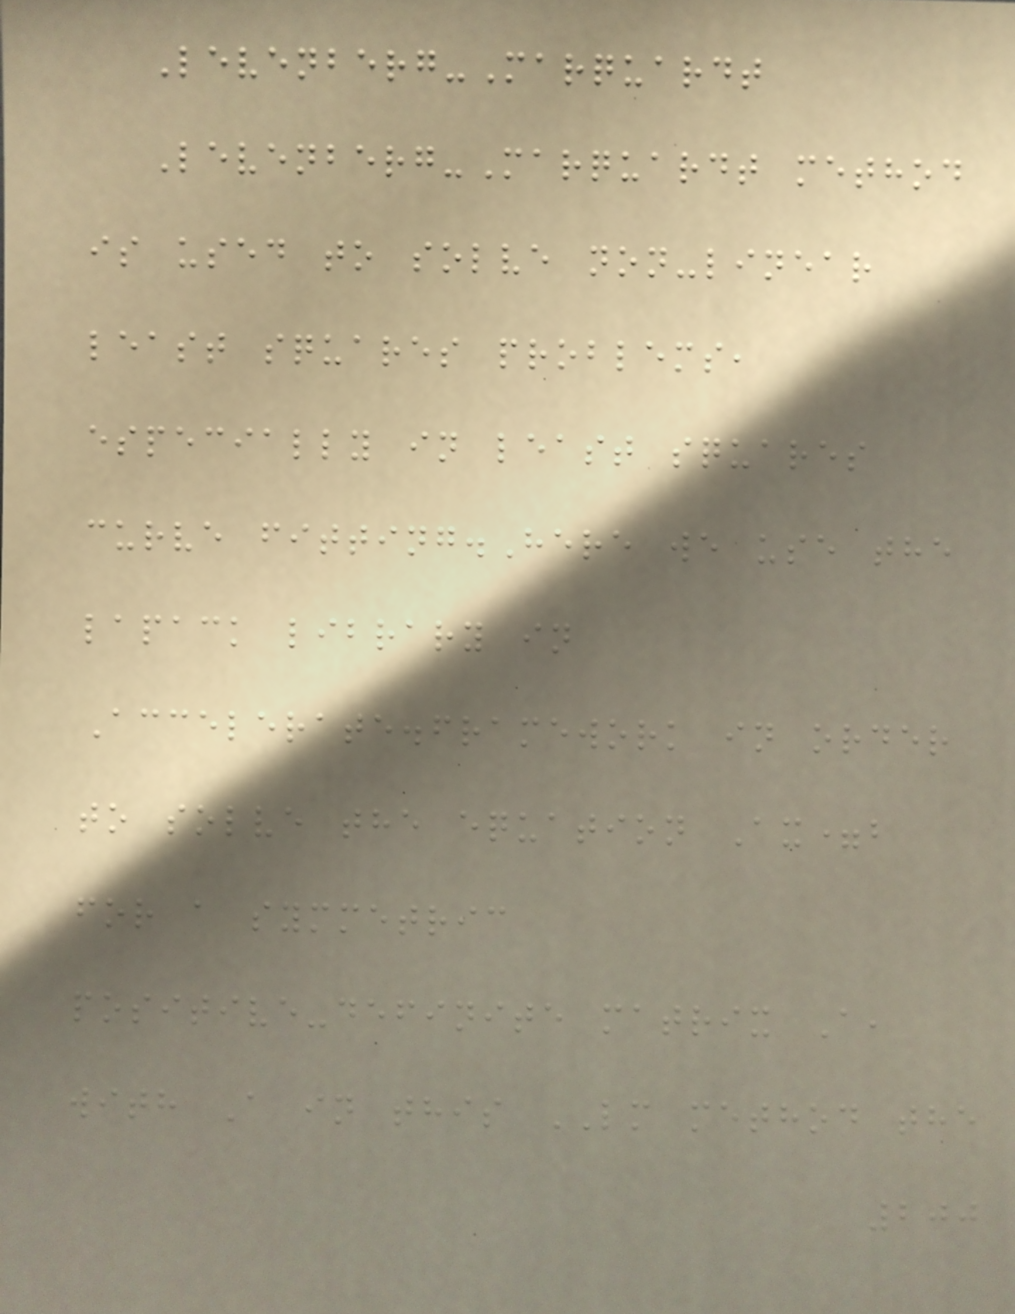Levenberg-Marquardt
Levenberg-Marquardt method
is used to solve non-linear
least squares problems,
especially in least squares
curve fitting.Here we use the
lapack library in
Accelerate.framework in order
to solve the equation Ax=b
for a symmetric
positive-definite matrix A,
with A in this LM method the
200
